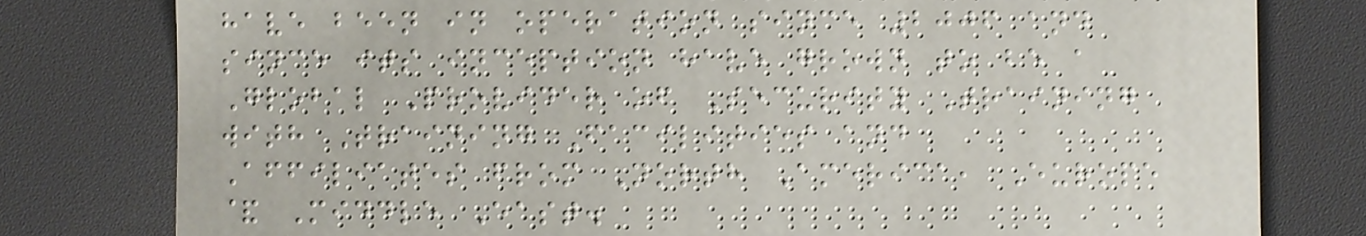have been in operation since 2006 and
since its inception have grown to be a
Global Provider of Security Training
with Training Facilities and
Affiliates from North America, Europe
& Middle East.
